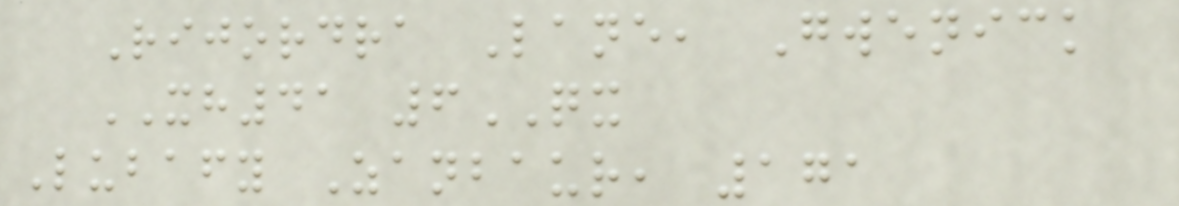Rijordra Lane, Gwenick
XH41 6QX
Lubafy Zanbaur, 171
